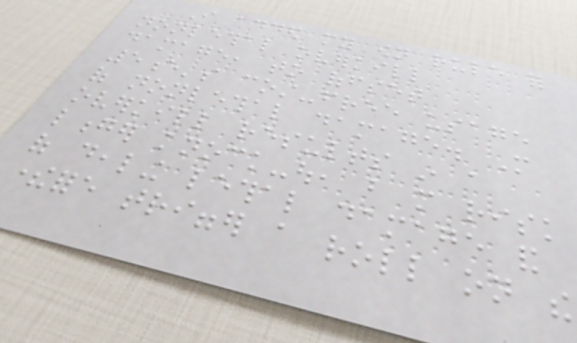I added my own rule for
nonlethal overkill
damage, to offset
5e's cost-free usage
of nonlethal damage. More
overkill results in a
longer knock-out, but more risk
of dealing lethal damage and
therefore trigger a roll on the
